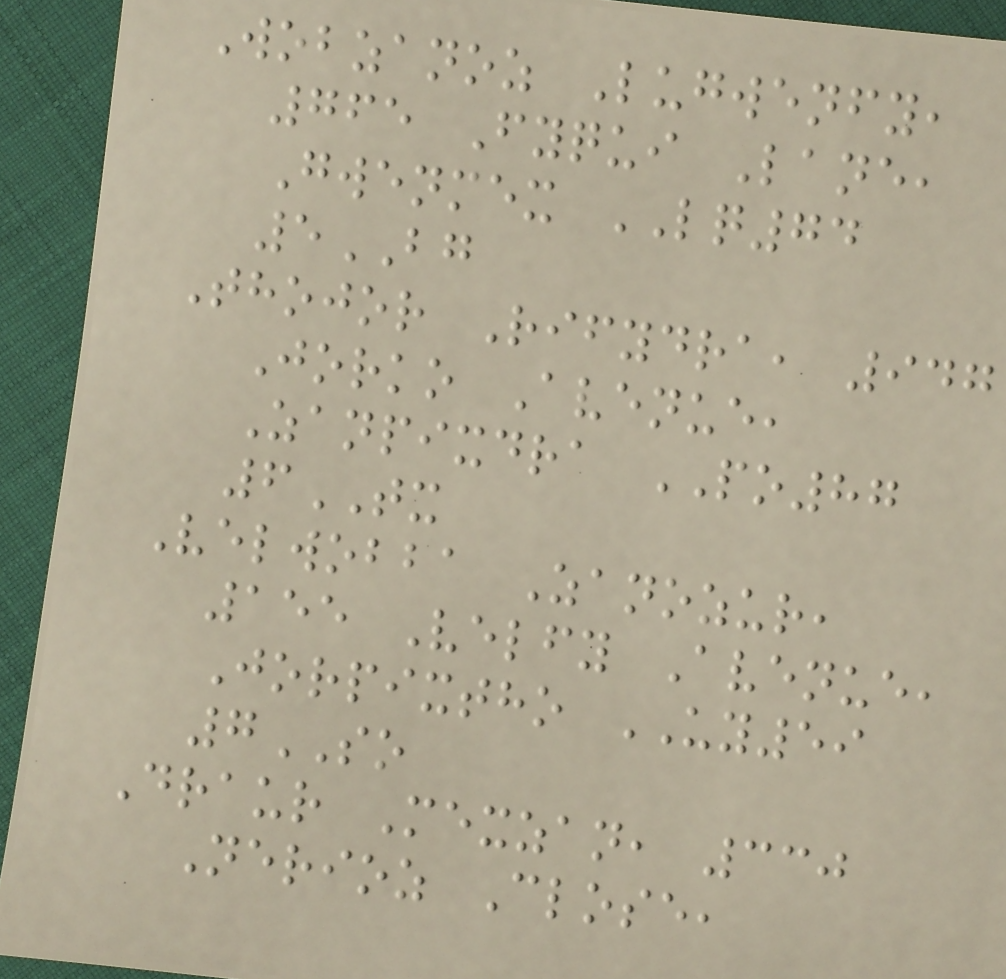Wobzanoz Lugwenfy,
765 Fyqui Lane,
Gwenmex LQ74
5BG
Thojor Rifydra, 947
Jorko Avenue,
Zanpixdra PO87
6TX
Velwobba Zanozur,
155 Velfy Avenue,
Jorpixtho UY59
7SO
Draur Mexzan, 330
Nerioz Close,
